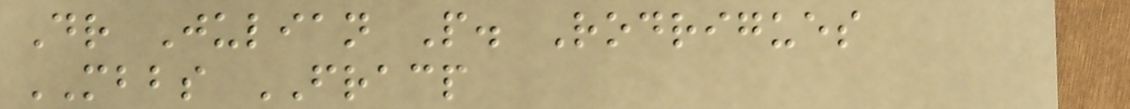Dr Julian P. Rodrigues
MBBS FRACP
